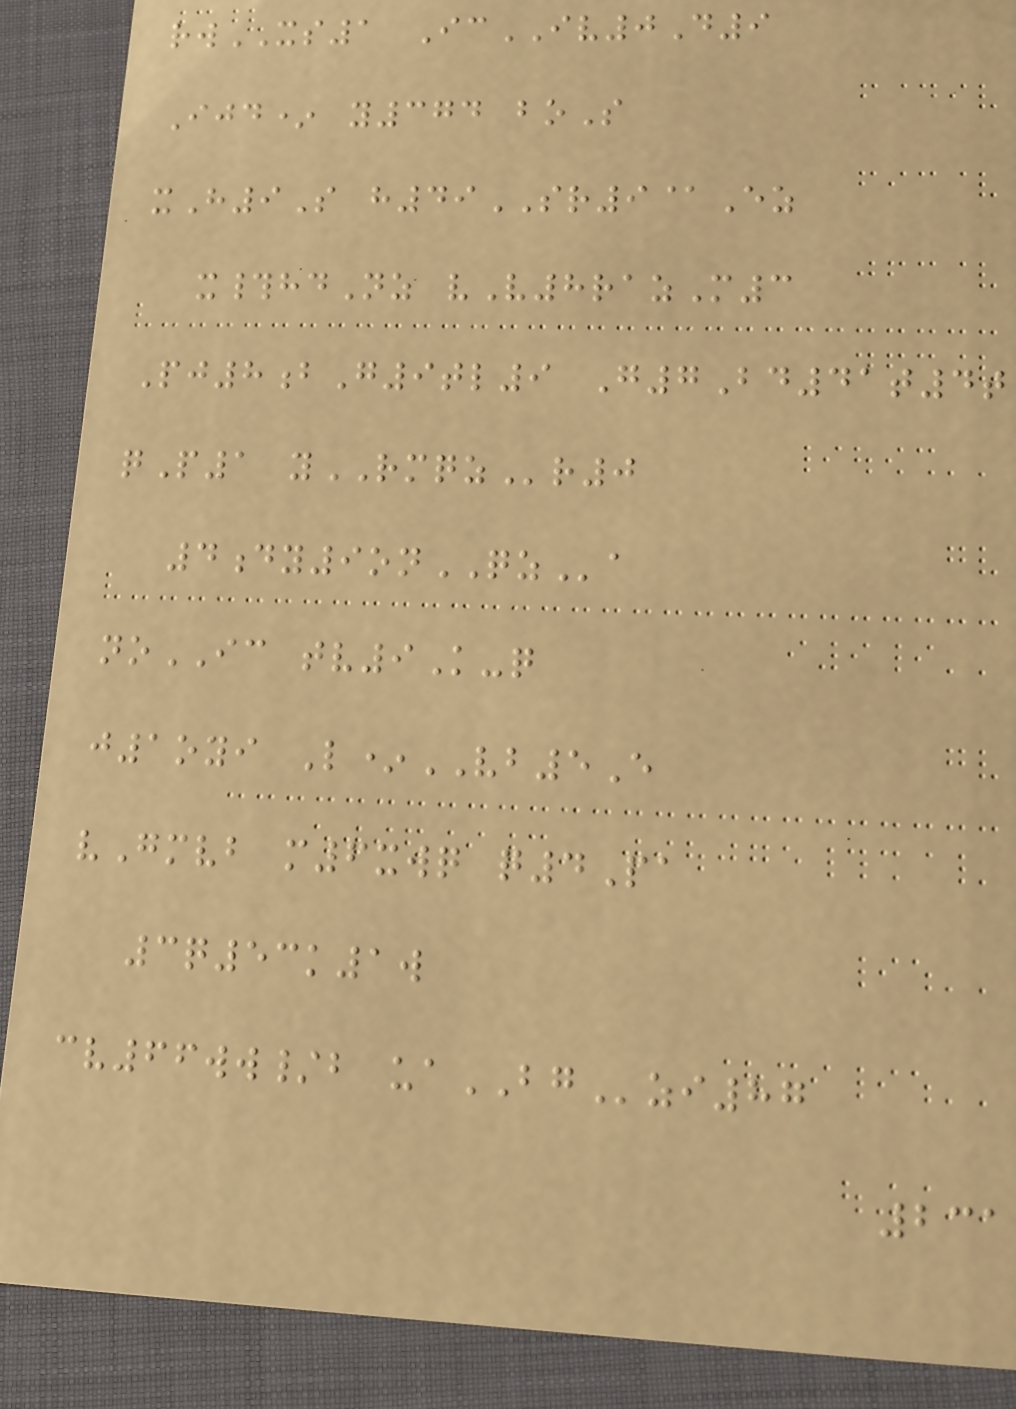rwXS1 IcIV0D9
Ijd* y374 boS
xH9S h49SR9@Ez
x#hdNz vV8razM3
Pj8bG9tl9 G7Bd41t4t
qP1 yRMQZr0
4dy9onQZa
noIC tv9K-q
j1oyi L*VB5E
vGmvb m6xwq q4Pa
3q53k1w
cv66ww/b uaBGzi87
231
